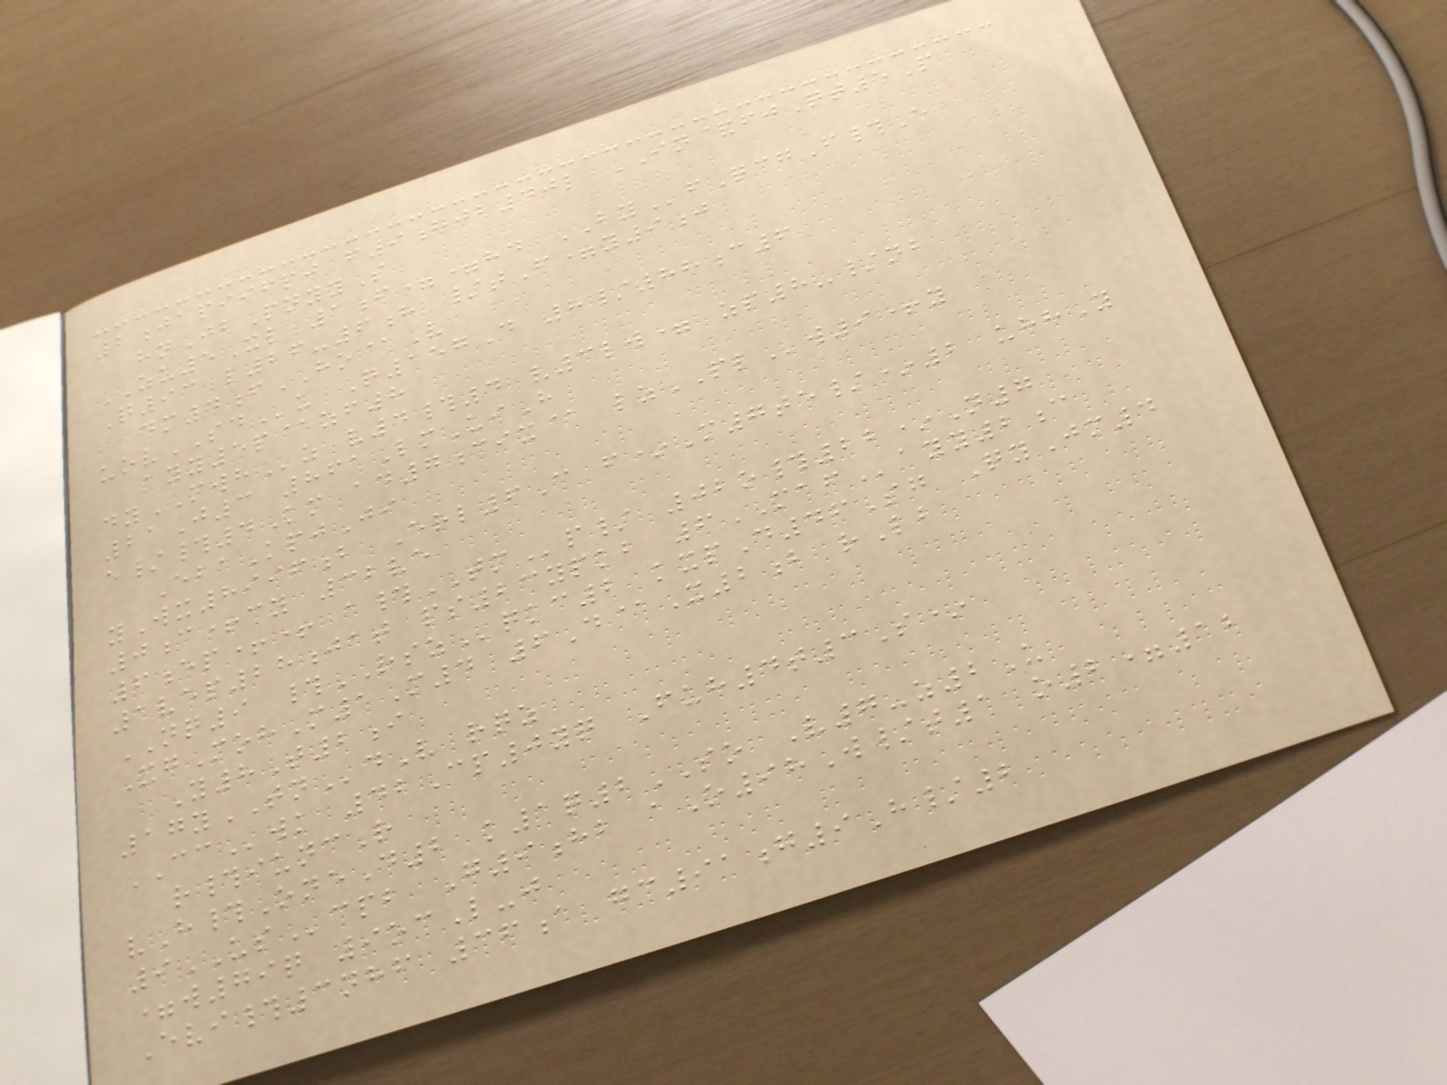2japiifpj f9gjb40l IN&fjQt5P
hnJbPnyyS
ZU5Xl 1f==hd BYfQcgF#E
Q93 l26-6h /tF=y9j
dm4fHO@V
uovSDu Q157D 8/88c6
ayy5p@zf8
dyMWHz v4#4 v3lw= zp8-/nb
21J3 861LmUiH
e/#4Km ad7cix@ lzPLw9+y
EbaKpjJi
yWx8996b Erl6C f*M7te/*2 uhhY
0c+cy 32ve
6ep++ a#TMp/ 02o#22*N7
1vep28jat ps23ypkb 6MAFayy2c
NQ9 #RSZqkc2 kxpD46Sg QyJm4
XgMohM1M4 6D@X2b rLb
Y8T2i
17yTNdV rqz
CCwk 42Cp0yq Fuh4t3S*
r#iuncR
vH#OneD2 k1q2SO V7-z2U
9UScpb G9hb aO98W/t1 o2=12
=w79q 9ocL-j
Evi#3nhf 36a gc91g9H/2
